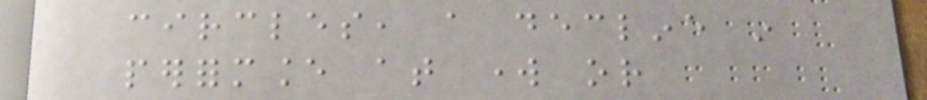circles, a decline in
performance at work or
